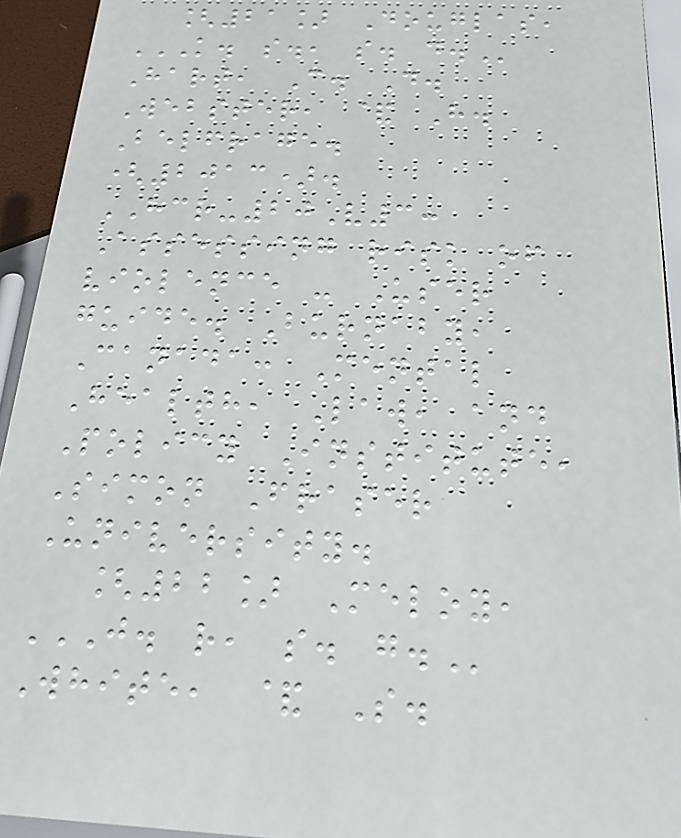[21] Douglas,
K. S., S. D.
Hart, C. D.
Webster, & H.
Belfrage.
(2013).
HCR-20V3:
Assessing risk of
violence - User
guide. Burnaby,
Canada: Mental
Health, Law, and
Policy Institute,
Simon Fraser
University.
[22] Meloy,
J. R, S. G.
White, & S.
